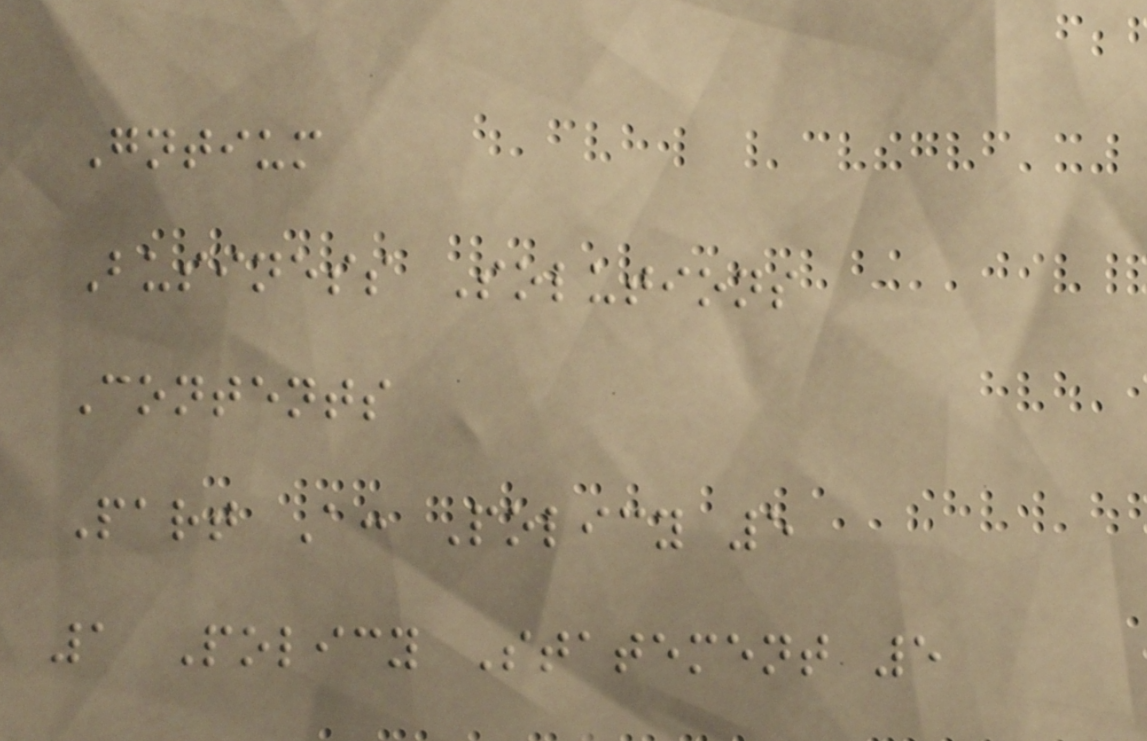Gntium
Business Solutions
Contents
Part A: Policy 5
1 Policy Statement 5
